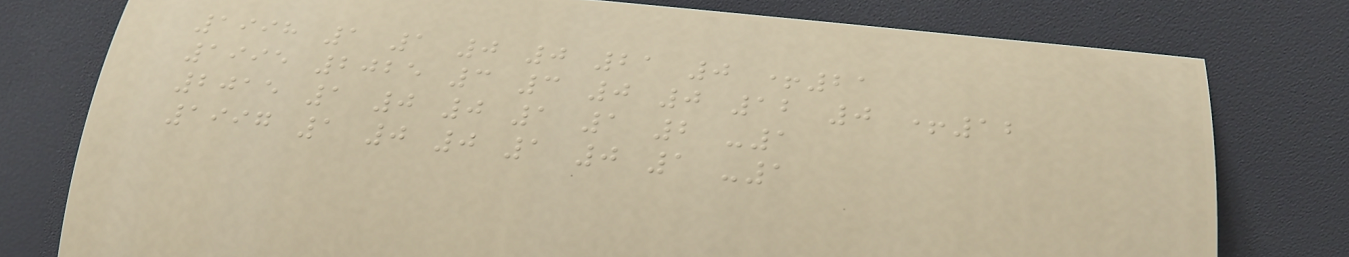1998 1 1 0 0 21 0 +21
1995 2025 3 3 0 0 12 0 +12
2015 1 0 0 1 1 2 -1
1997 1 0 0 1 0 1 -1
